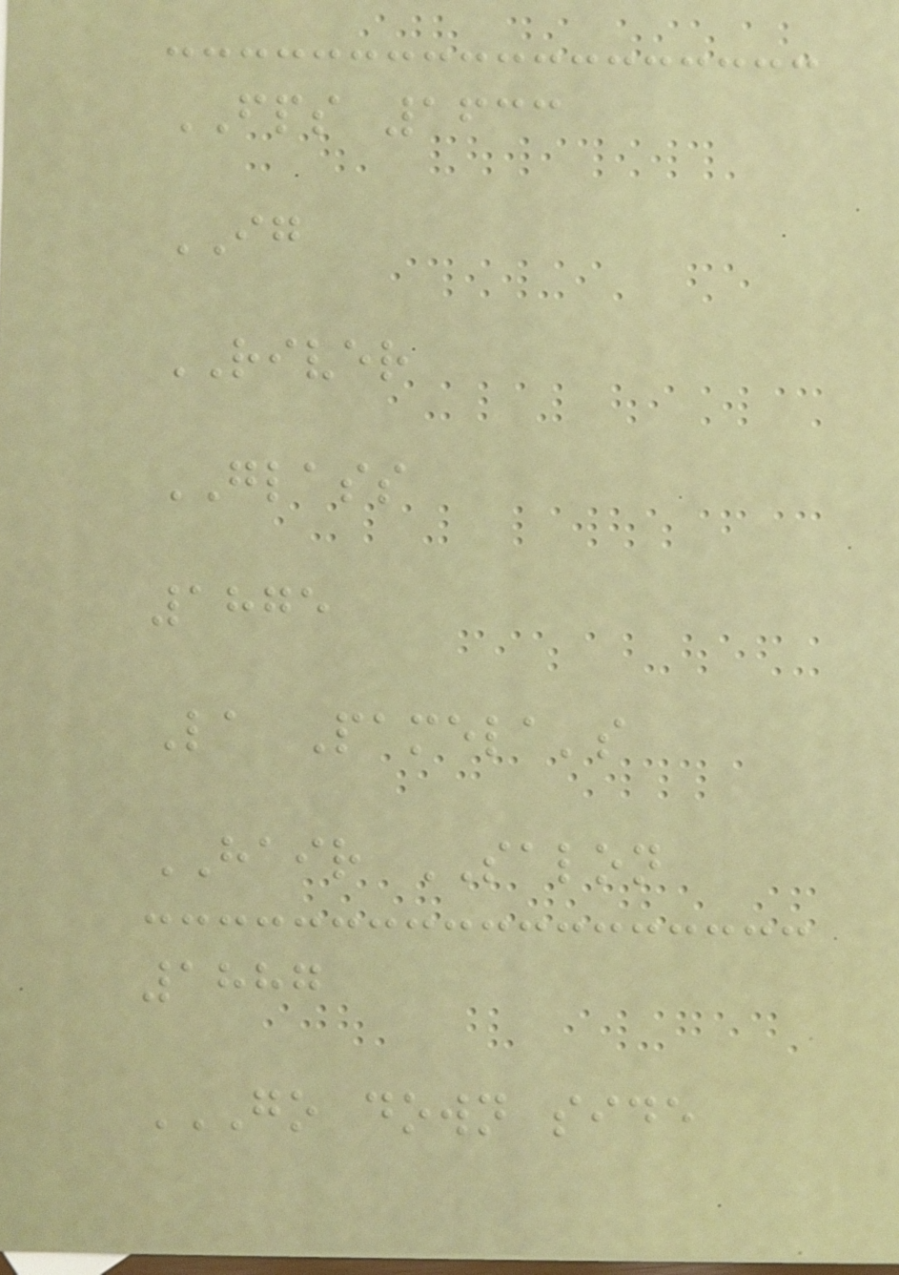FPS 1633
IG
RIVER
GLASS
1875
La Pamela's
HAIR SALON
1887
GO DOWN SIDE
